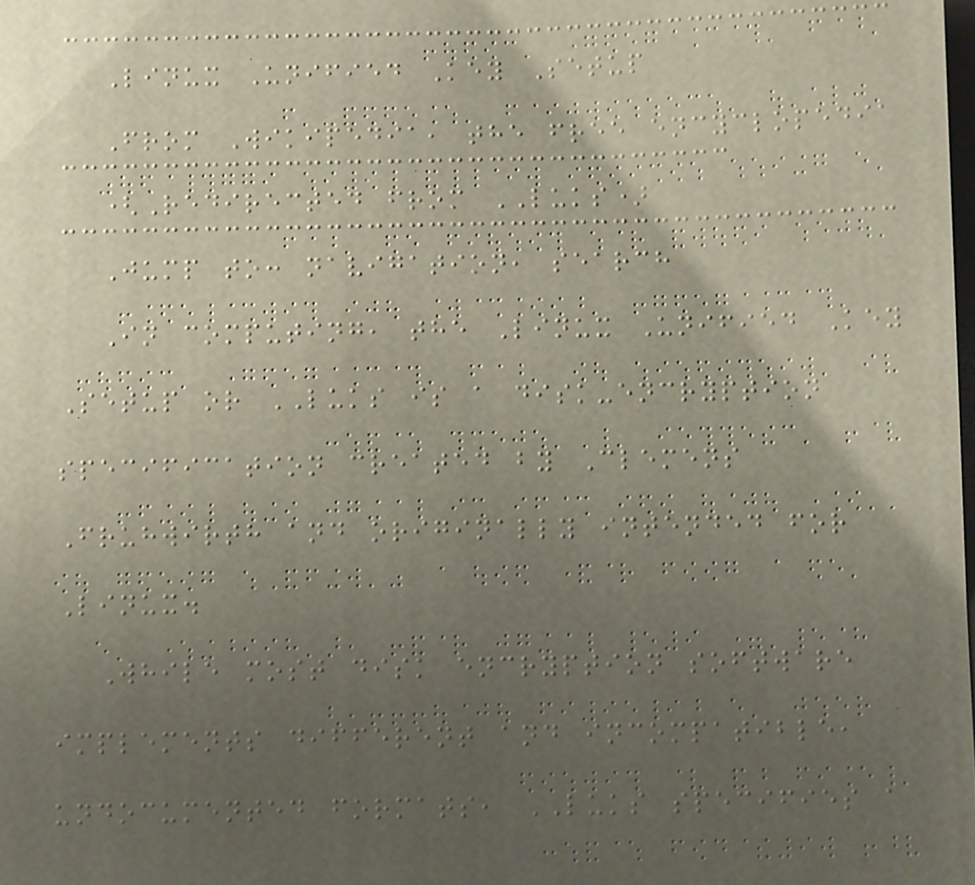Linux Unified Key Setup
From Wikipedia, the free encyclopedia
(Redirected from LUKS)
Jump to: navigation, search
In computing, the Linux Unified Key
Setup or LUKS is a disk-encryption
specification created by Clemens
Fruhwirth and originally intended for
Linux.
While most disk encryption software
implements different and incompatible,
undocumented formats, LUKS specifies a
